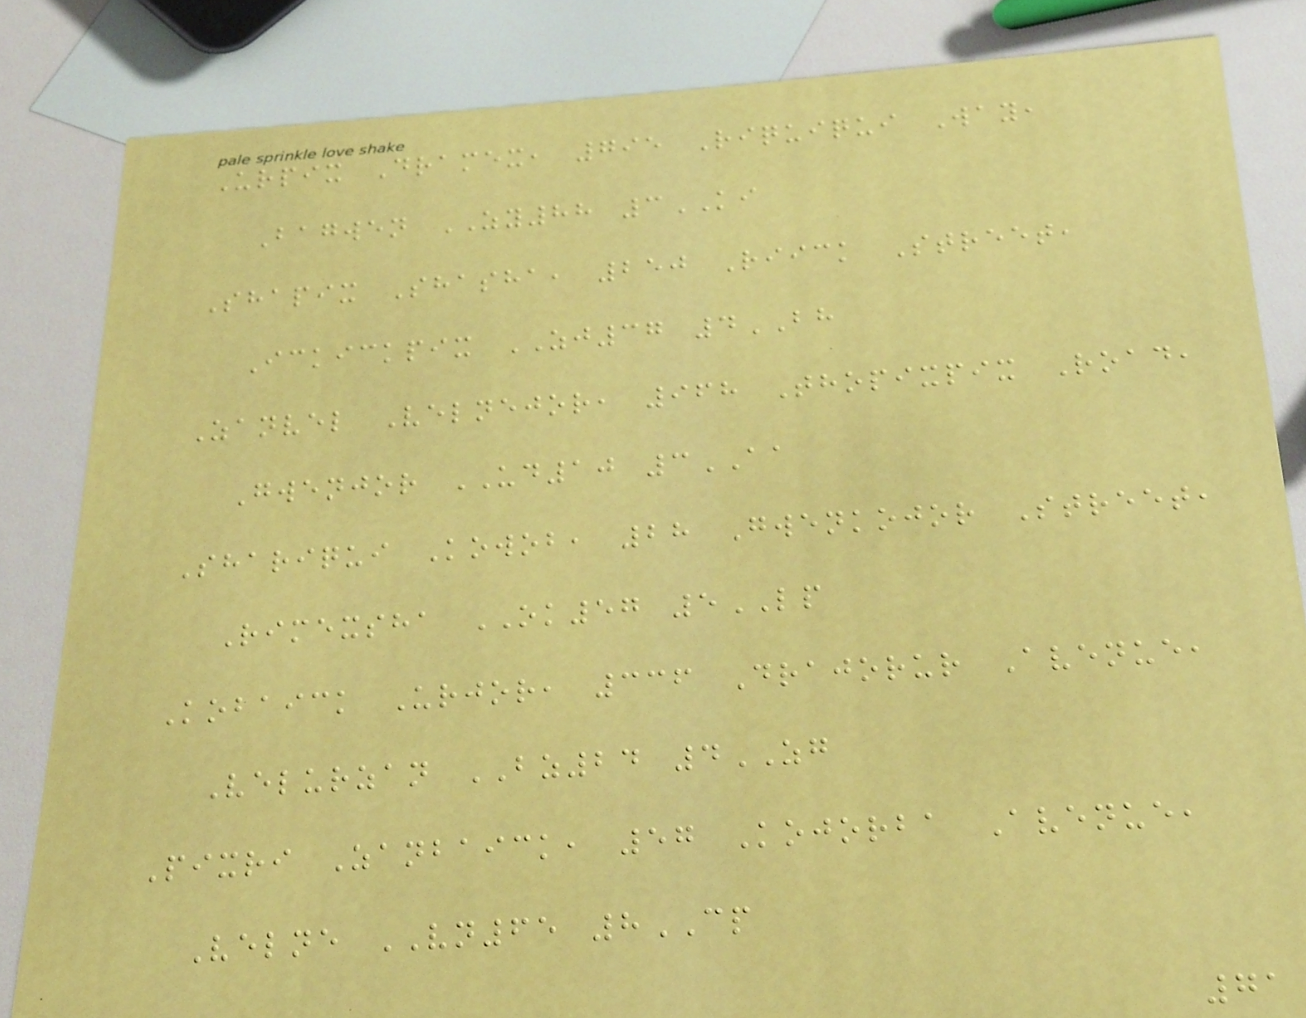Urpix Dramex, 795 Riquiqui Way,
Bagwen ZY88 3KI
Shapix Shasha, 250 Riick Street,
Ickickpix ZJ37 4BH
Zanvel Velnejor, 968 Thopixpix Road,
Gwenjor UD10 3AA
Shariqui Kowob, 28 Gwenkojor Street,
Rimexsha OK57 5LP
Kobaick Urjor, 336 Drajorur Avenue,
Velurzan BZ24 4ZG
Pixri Zanbaick, 57 Kojorba Avenue,
Velne VN65 8CP
71
